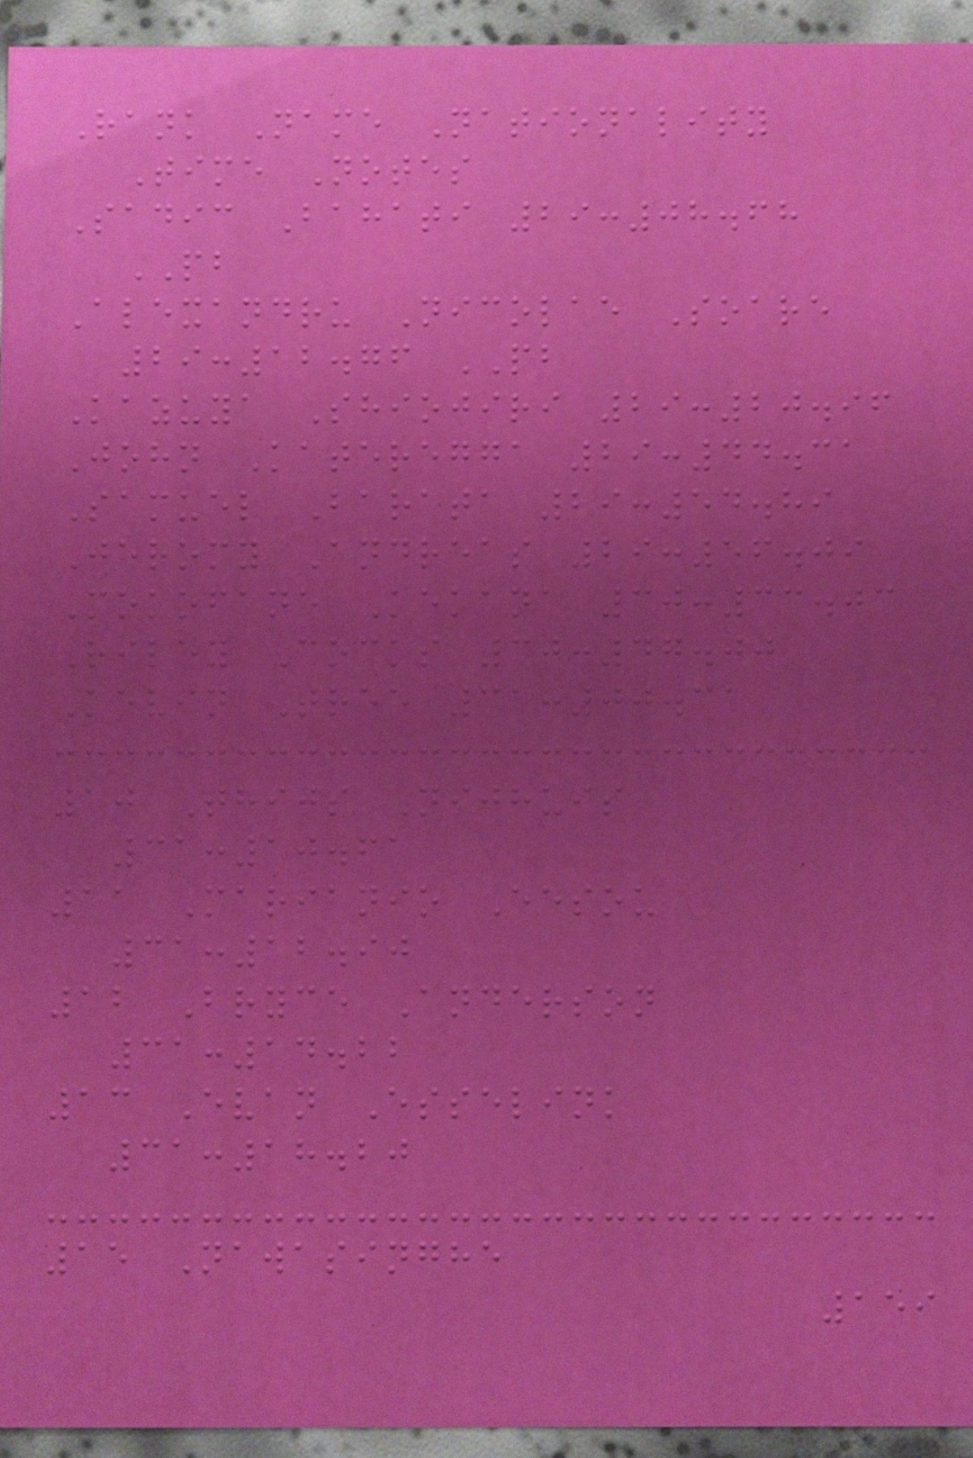Rank Name Nationality
Time Notes
Sadic Bahati 29:08.68
PB
Alexandru Nicolae Soare
29:12.76 PB
Kazuya Shiojiri 29:20.96
John Kateregga 29:44.31
Samuel Barata 29:54.89
Jeromy Andreas 29:56.09
Mokofane Kekana 30:33.03
Riley Cocks 30:47.00
Kevin Tree 31:00.31
10 Thijs Nijhuis
31:10.61
11 Marianio Eesou
31:12.90
12 Bryce Anderson
31:14.22
13 Evan Esselink
31:18.20
15 Nawasinghe
159
